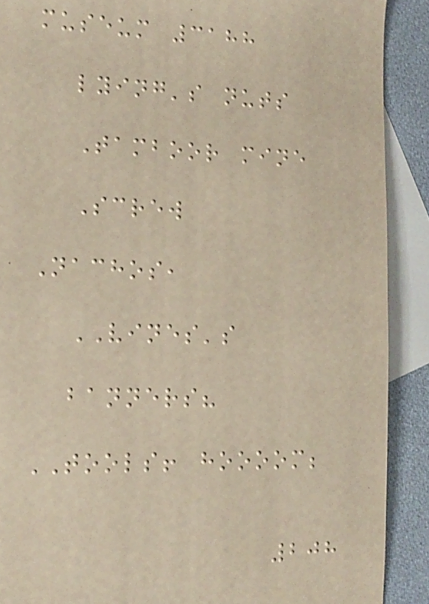museum 3188
lying's nuts
Tamboor mine
Screw
Nachos,
VINES's
banners?
TOOLS! hoooom;
208
